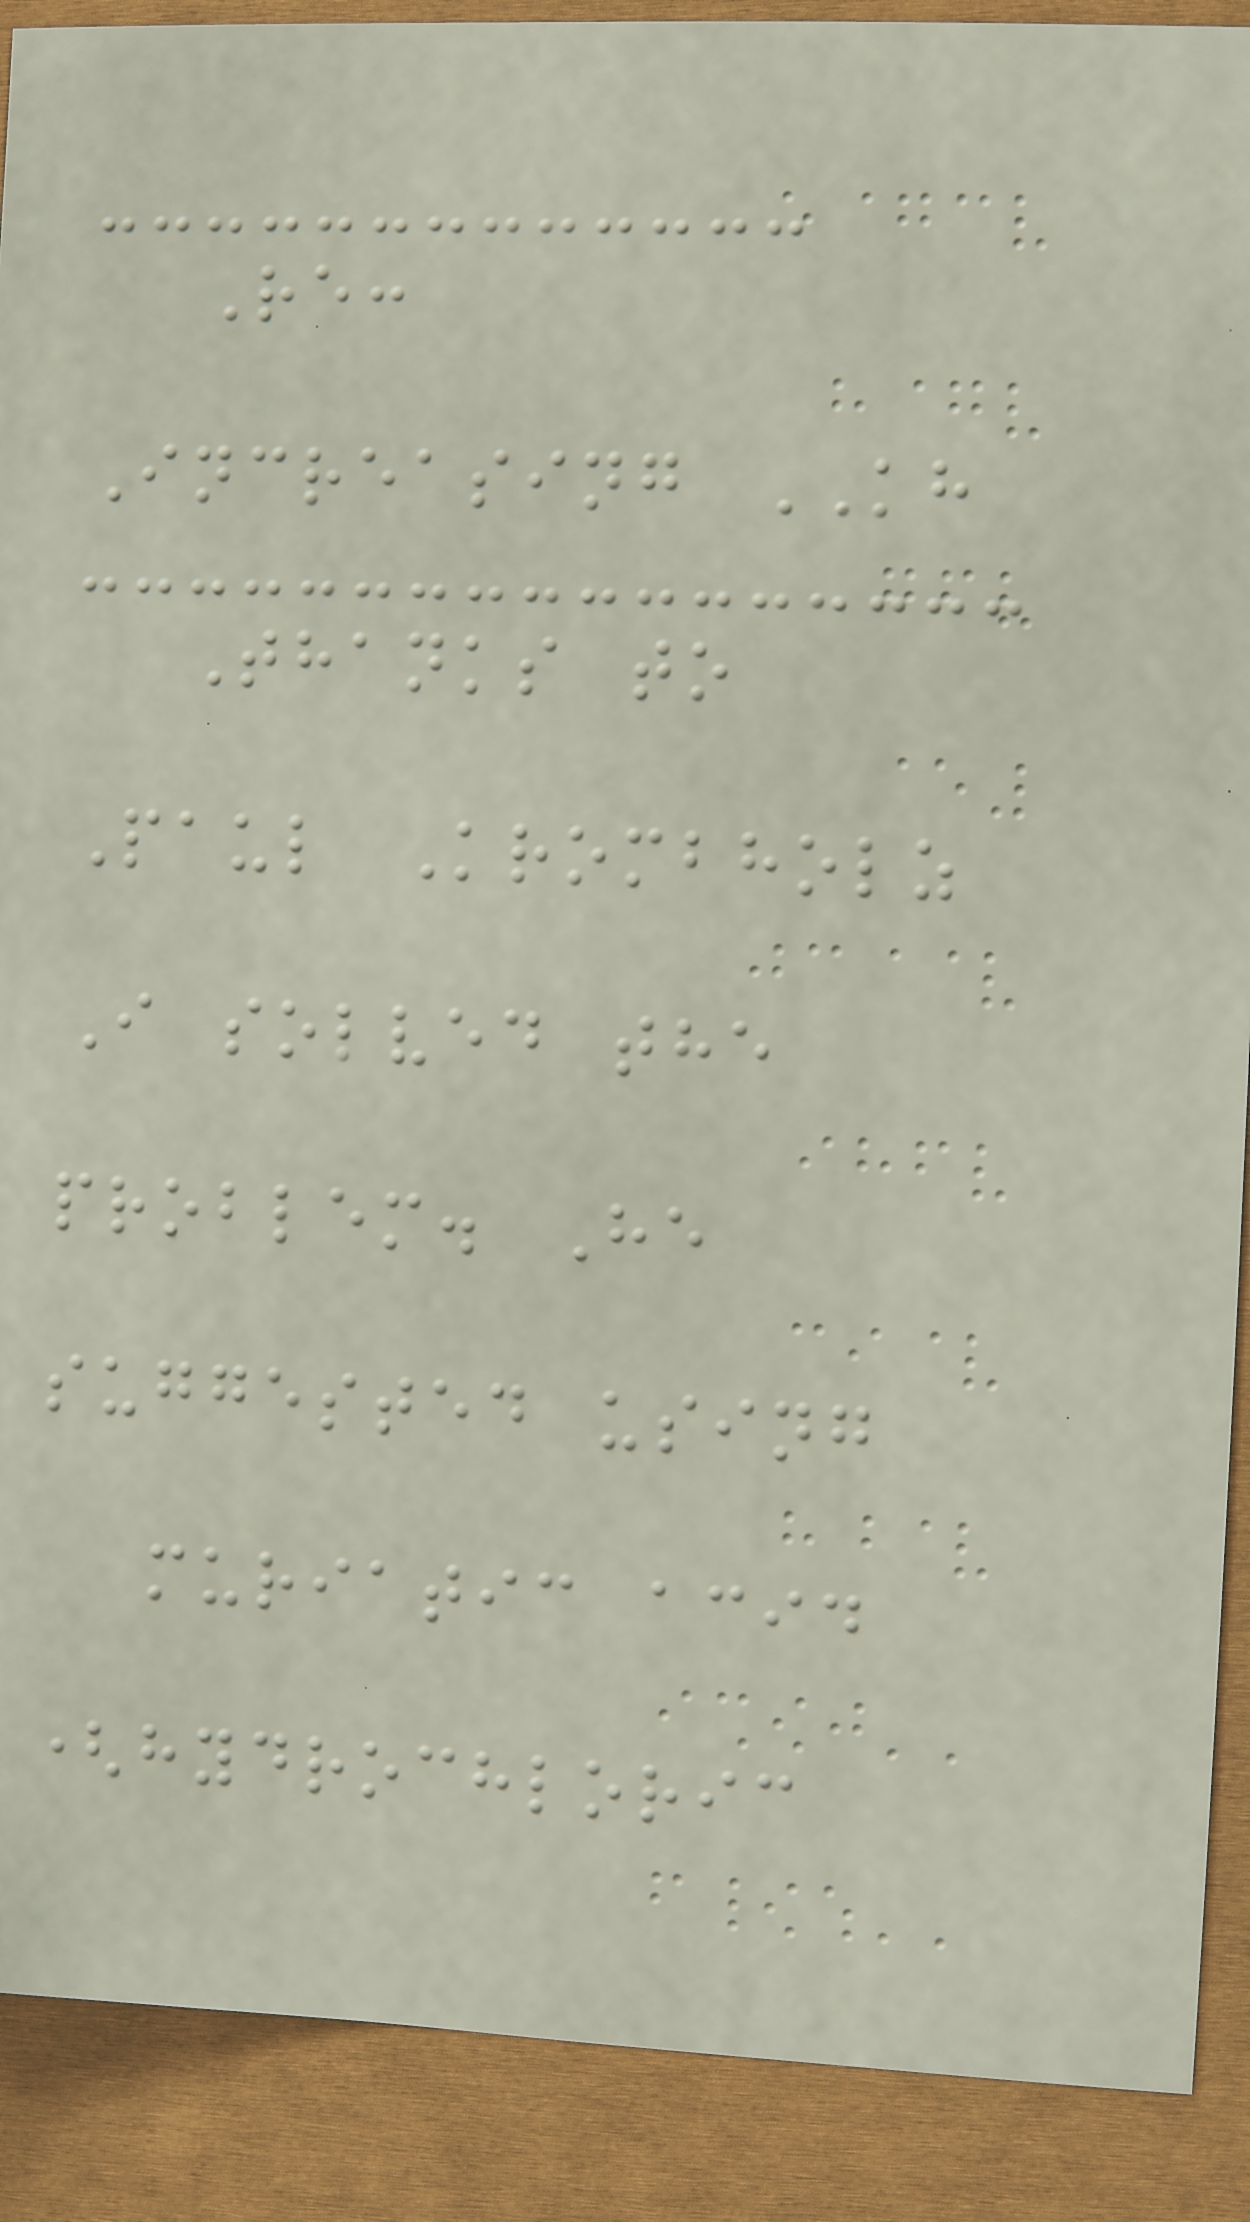Re:
Increasing KH
Thanks to
Paul Krombholz
I solved the
problem. He
suggested using
muriatic acid
(hydrochloric
